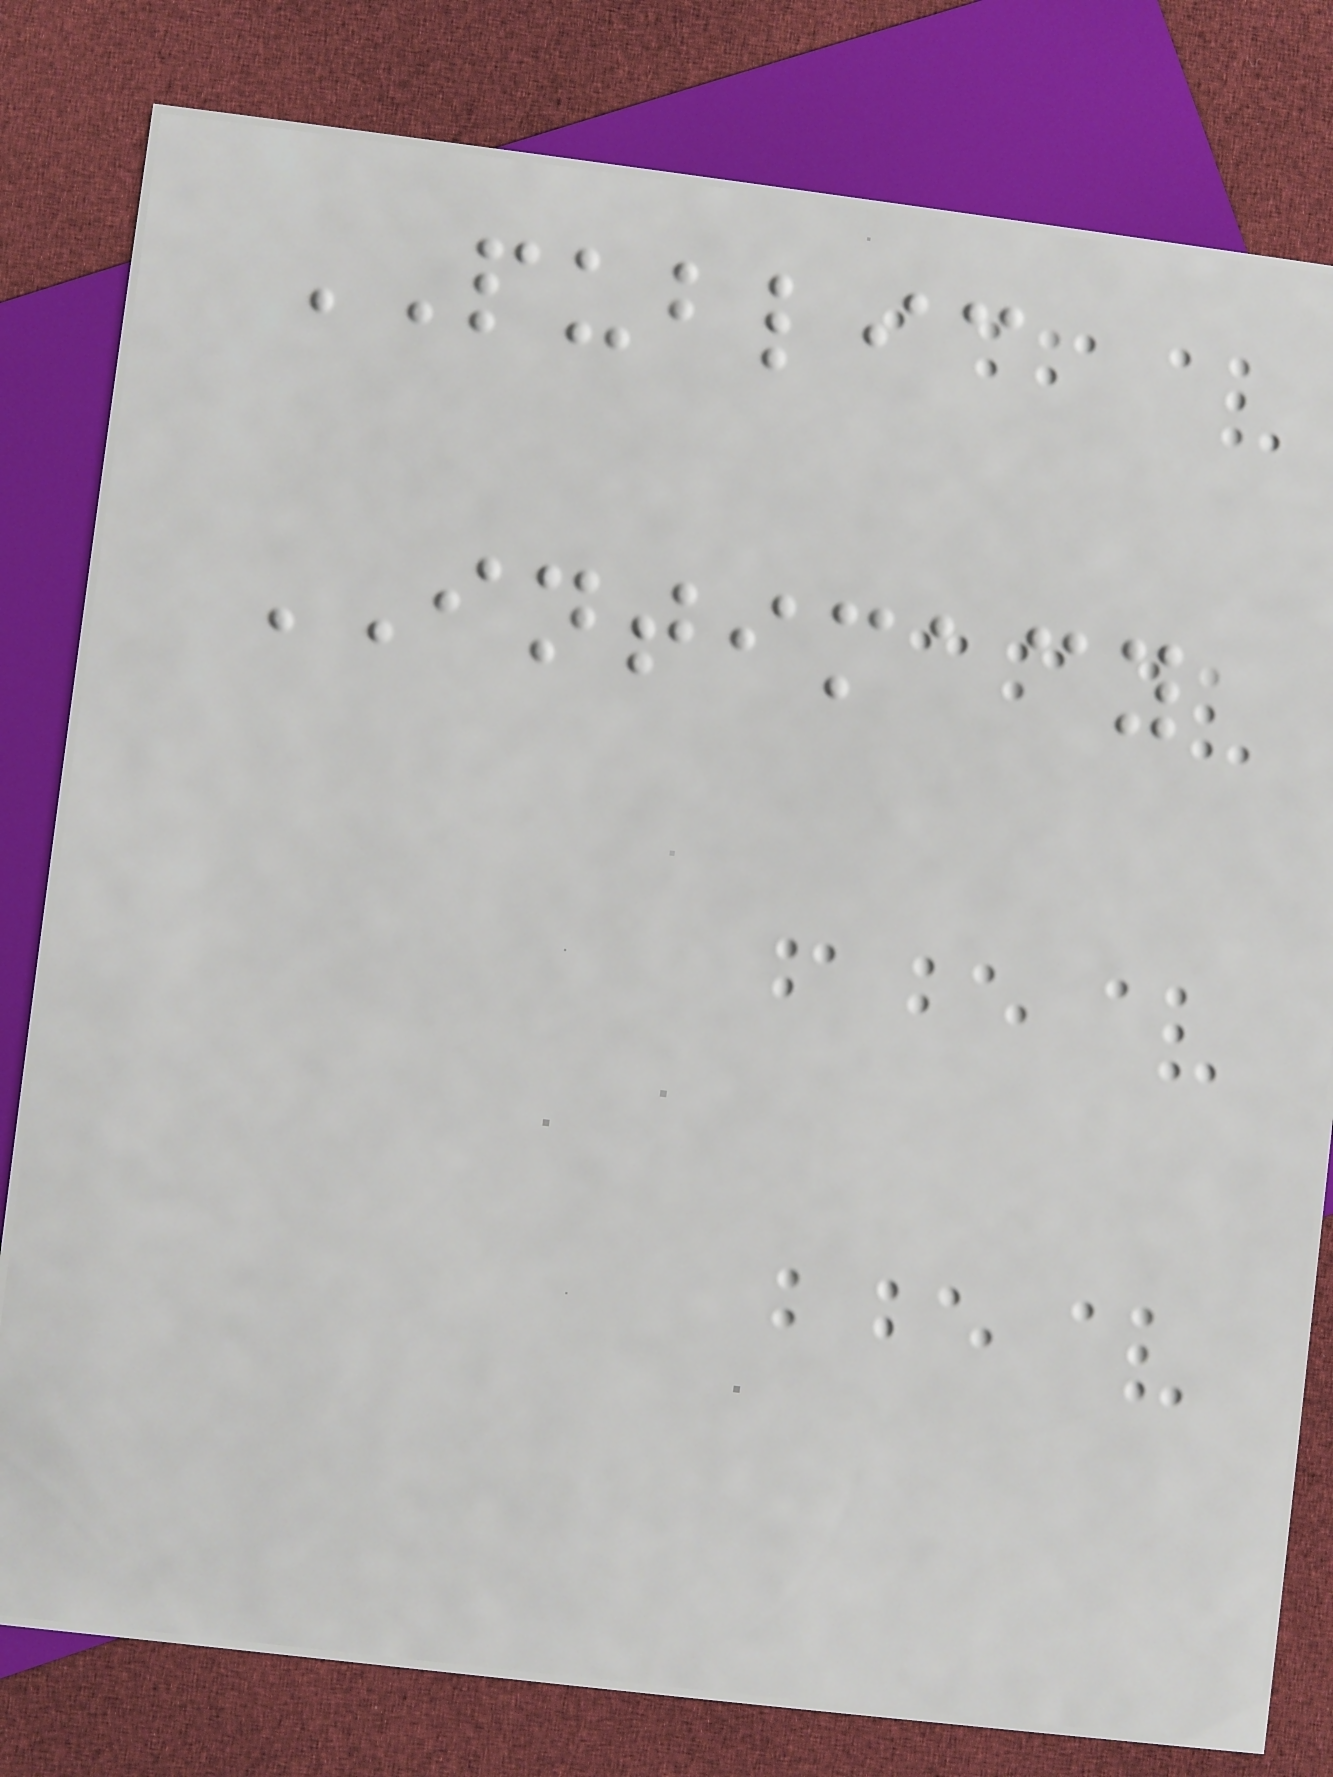PUBLIC
INTIMACY
